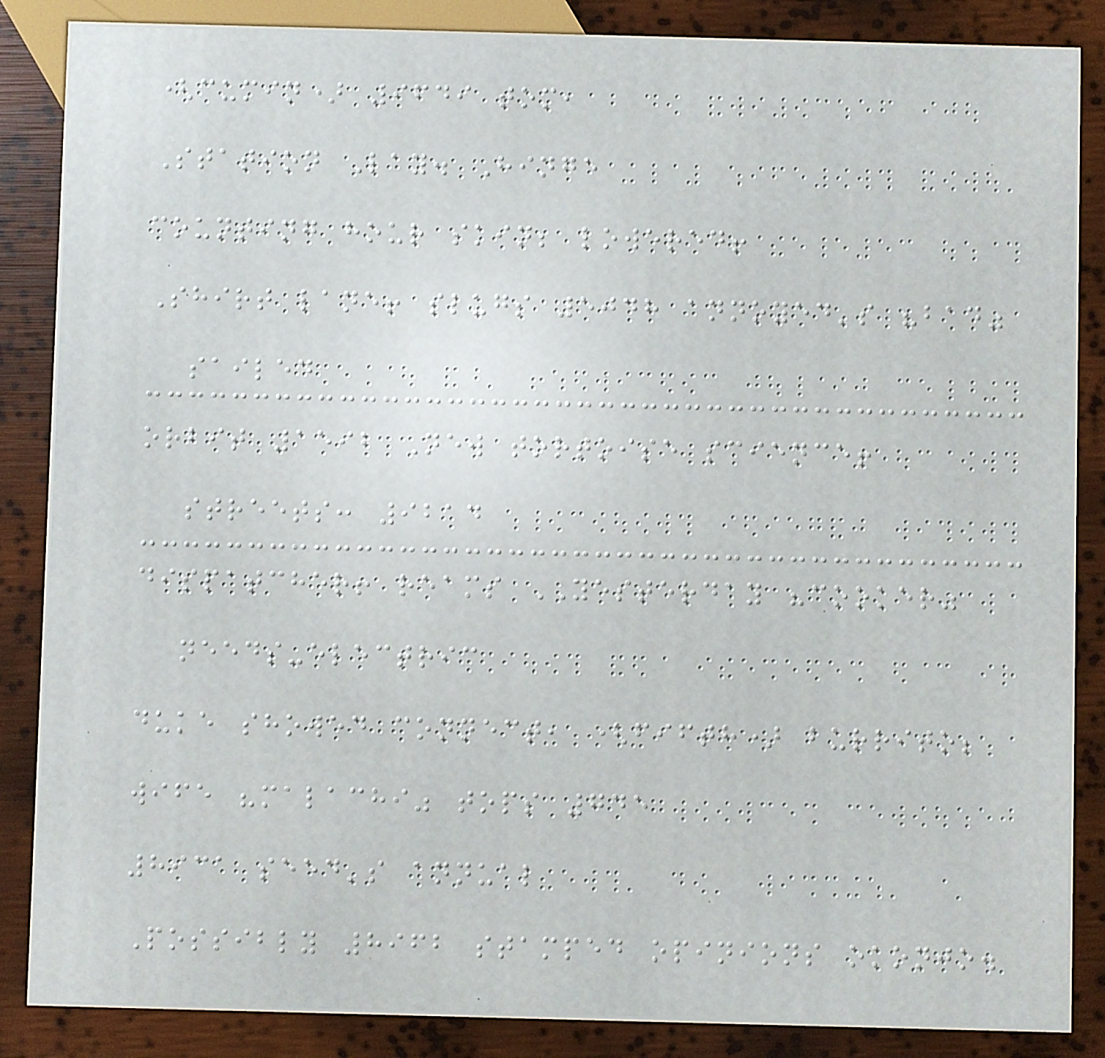(cumin) 9649 tom,
Station Lay. Hinge
counting hour skin; lowered!
Shirt lane! slugs 5048 annoyed's "bad"
sailed
orbit 1592 New tortoise science!
streets: 9214
dispatcher! reams YESTERDAY "cooker"
needs-electric
duke showed connect, (fifth) burrito;
wife "malachi" tops 745
8931 seed's annual
Possibly 8962 stamped opinions okonjo.
